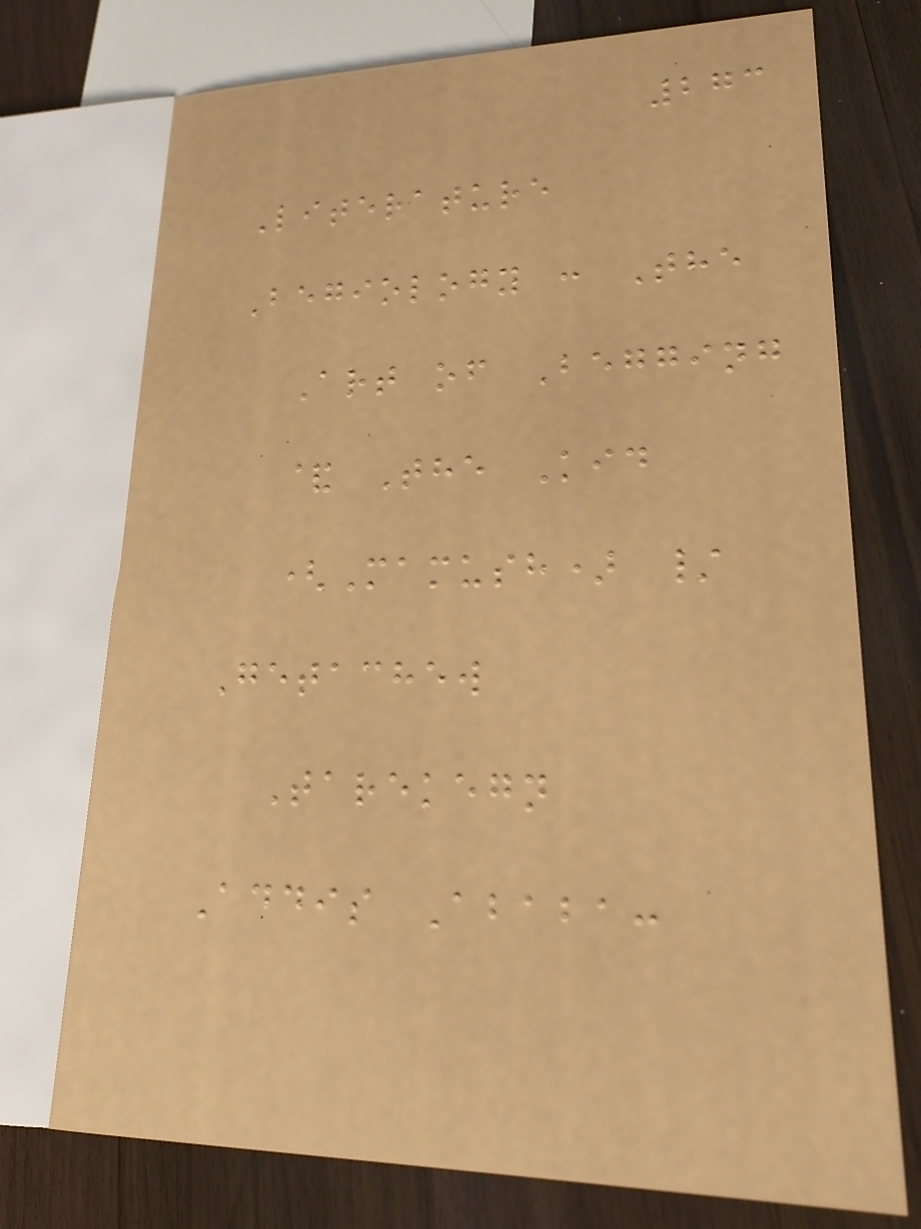273
Literature
Begiology : The
Art of Begging
& The Kid
(Mamush) /
Getachew
Tarekegn
Addis Ababa:
